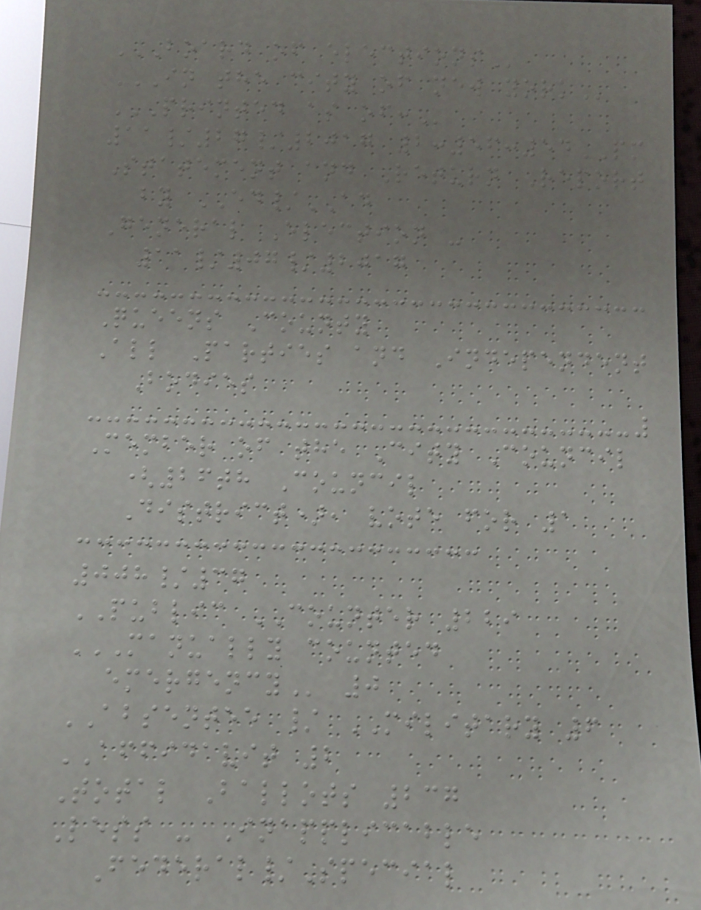BOARD OF ELECTIONS
IN THE CITY OF NEW YORK
PRINTED AS OF:
11/27/2017 2:56:54PM
Statement and Return Report
by ED/AD
General Election -
11/07/2017
Queens County
All Parties and Independent
Bodies
Member of the City Council
(26th Council
District), vote for 1
008/37
PUBLIC COUNTER 229
MANUALLY COUNTED
EMERGENCY 0
ABSENTEE / MILITARY 6
AFFIDAVIT 2
Total Ballots 237
Less - Inapplicable
Federal/Special
